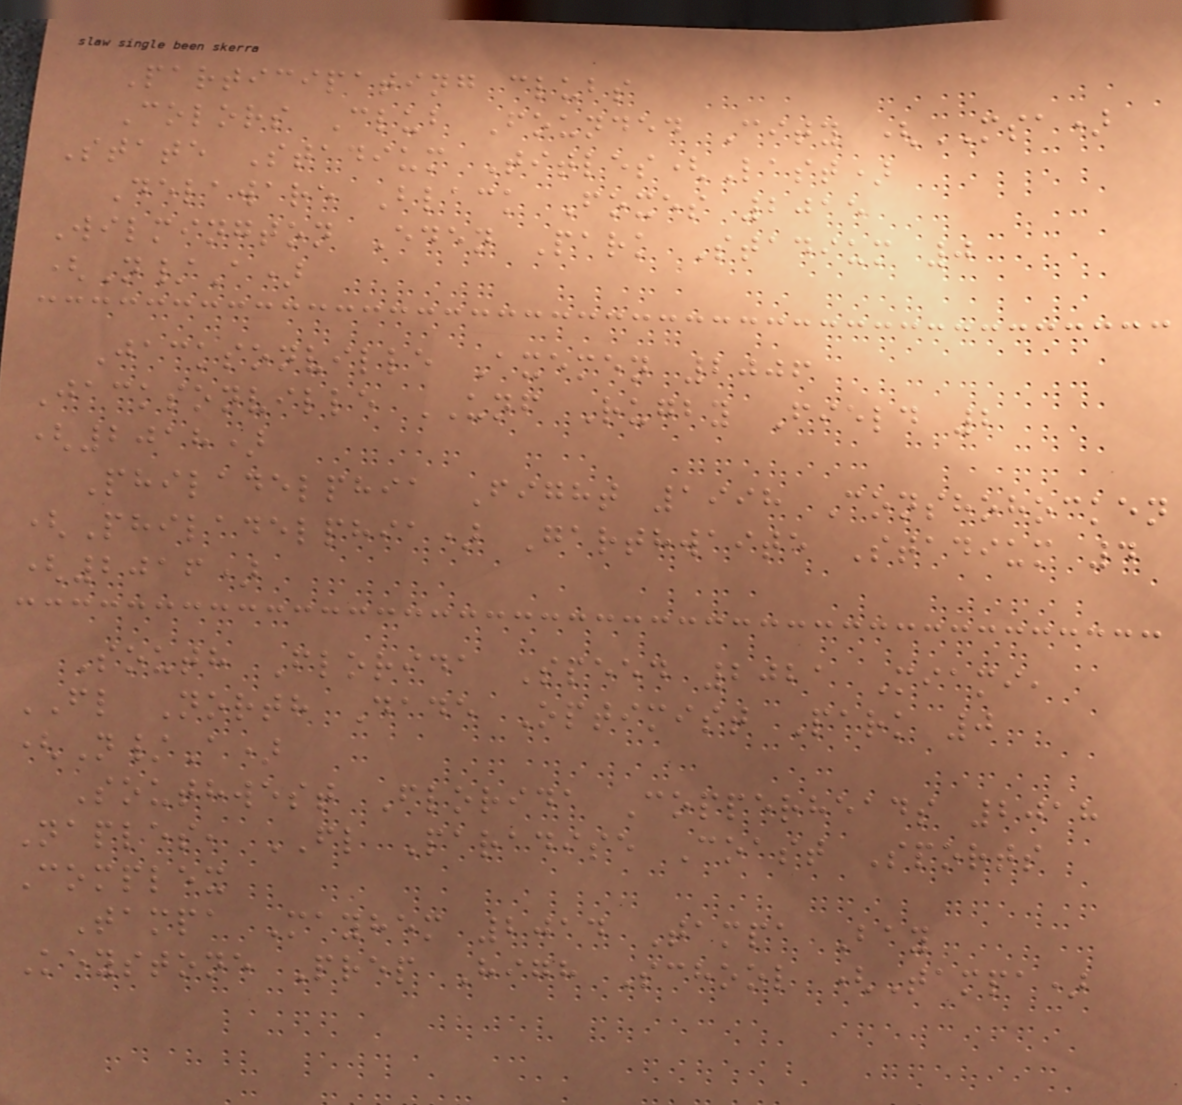Participating clubs
Colors Club Founded City (MSA)
State Stadium Titles(Last)
Delaware Black Foxes 2015
Wilmington Eden Park Stadium 0
(N/A)
Jacksonville Axemen 2006
Jacksonville UNF Rugby Field 2
(2018)
Philadelphia Fight 1998 Conshohocken
(Philadelphia) Garthwaite Stadium 4
(2016)
South Florida Speed 2021 Miami,
FL North Dade Optimist Park 0
(N/A)
Southwest Florida Copperheads 2018
Naples, FL Paradise Coast Sports
Complex
Tampa Mayhem 2014 Tampa Bay
Keystone Prep High School (Tampa)
